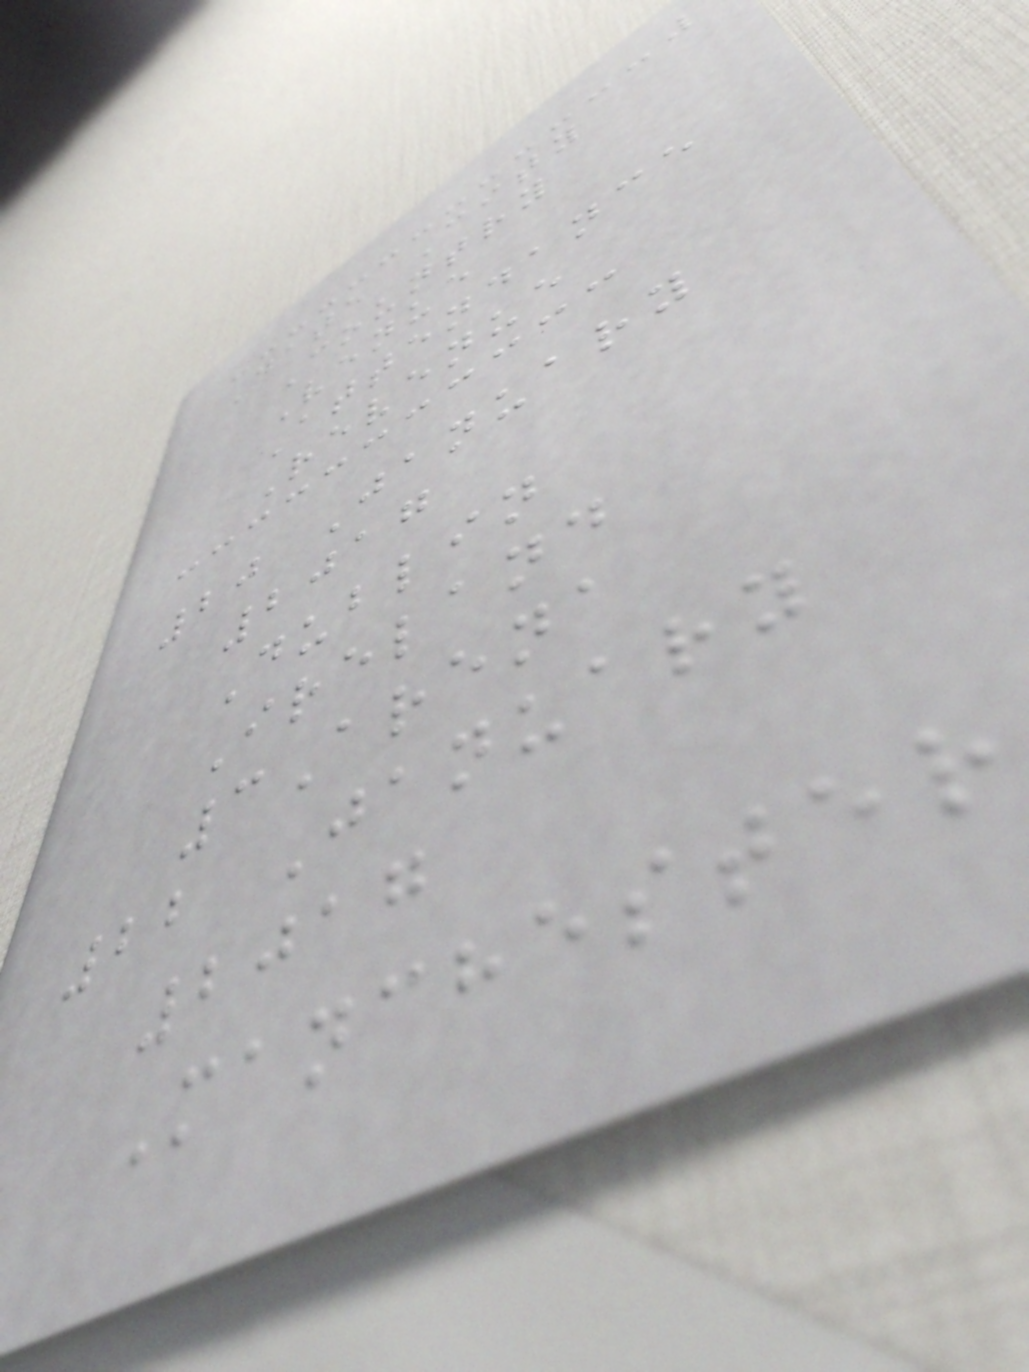Date City
Country
Venue
Attendance
Revenue
20 January
2017
Dublin
Ireland
3Arena
22 January
2017
Manchester
